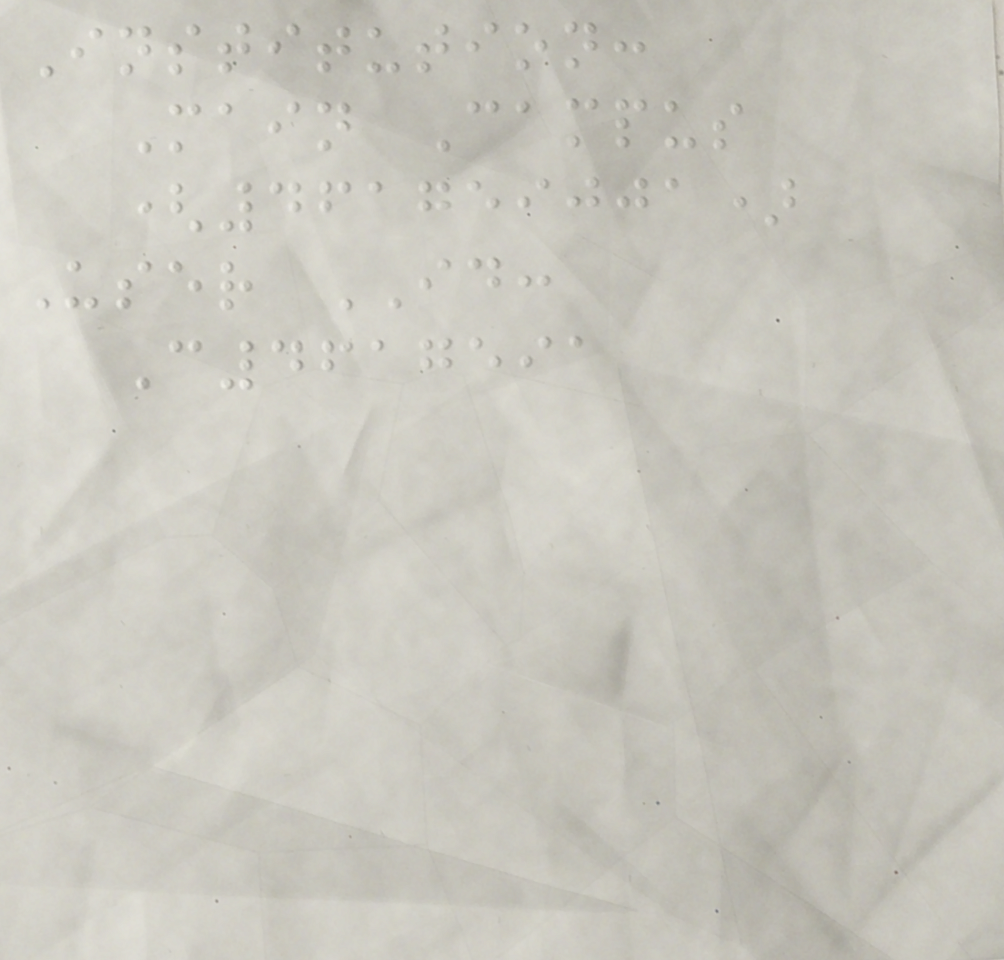Institution:
Main Campus
(461759001)
User ID:
C4617591
